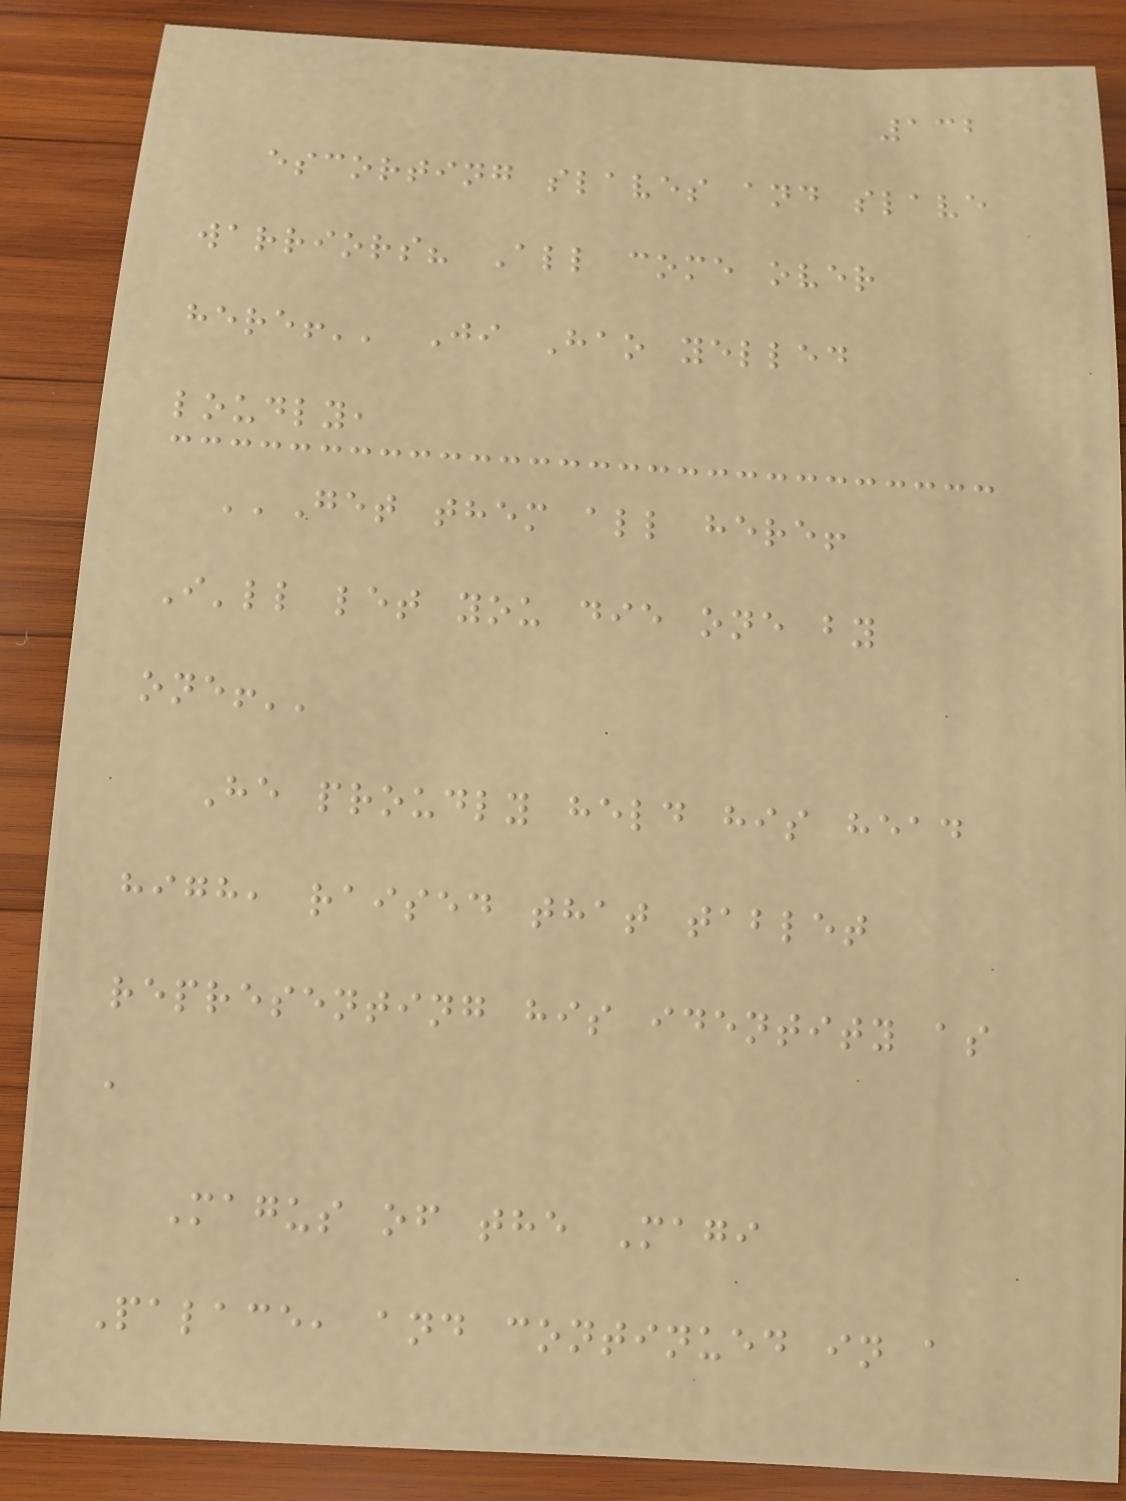132
escorting slaves and slave
warriors? All come over
here!'' Ji Hao yelled
loudly,
''Get them all here!
I'll let you die one by
one!''
He proudly held his head
high, raised that tablet
representing his identity as
a
Magus of the Magi
Palace, and continued in a
